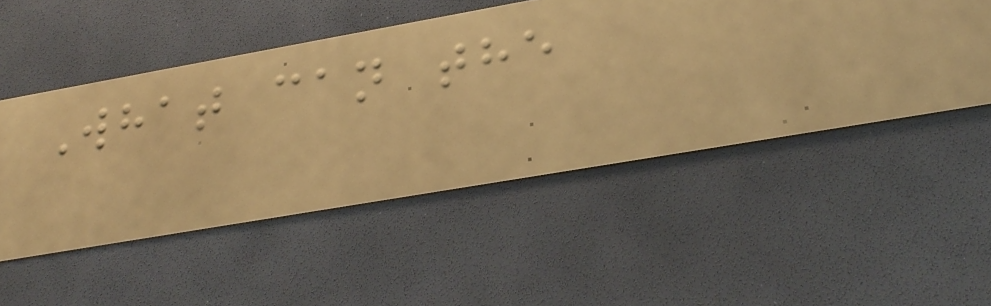What can the
